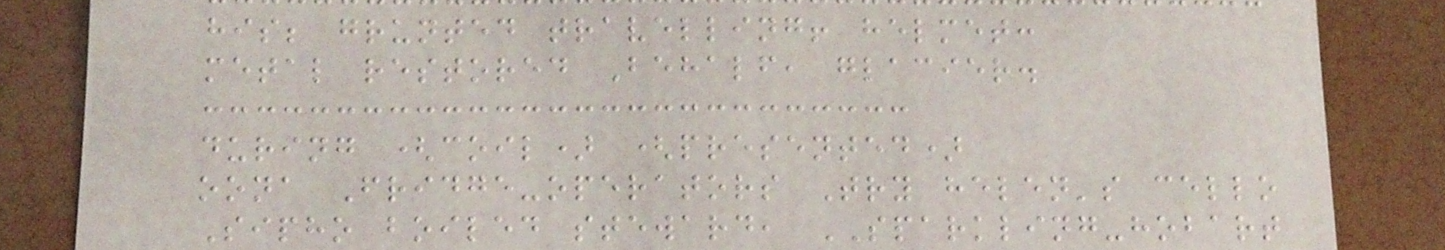his; grunted travelling! helmet:
metal restored Behalf, glacier.
during (coil) (presented)
oona Fridge-operators Try helen's cello
Sipho boiled steward, SPARKLING-hobart
